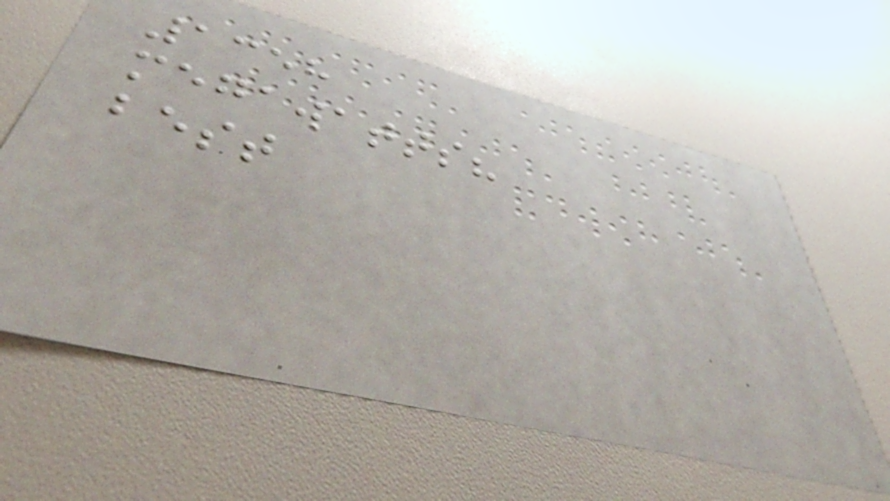1358
megawatts?
best
